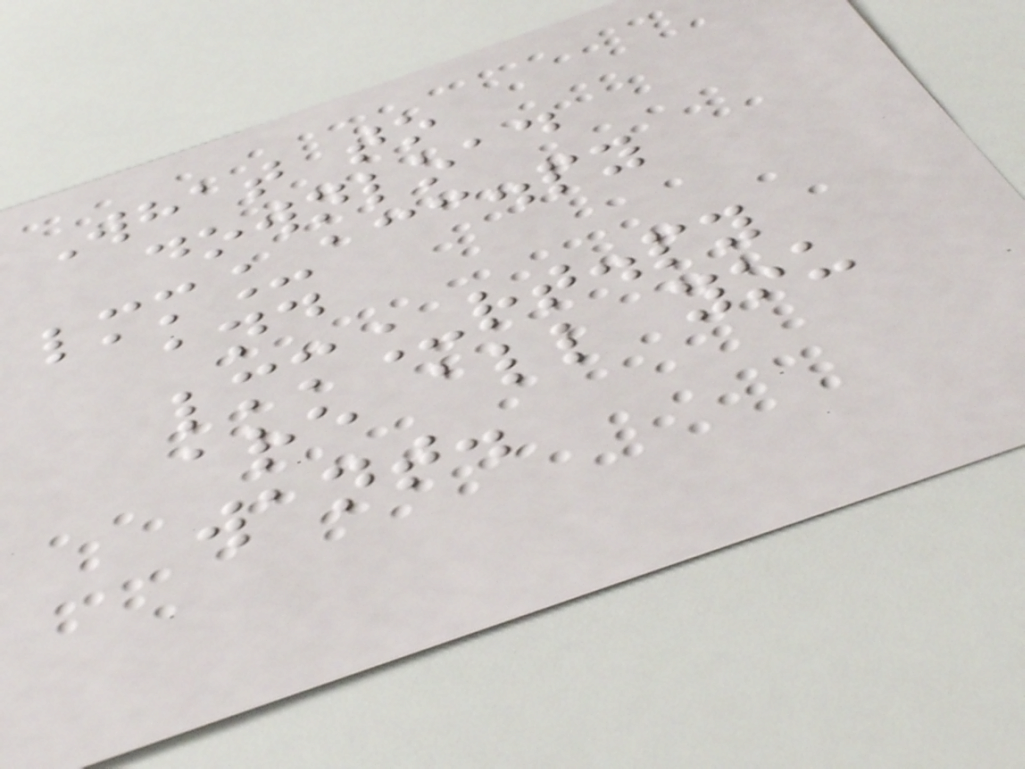What to
download
lmm_acc.py
and
lmm_rt.py
are all you
want.
